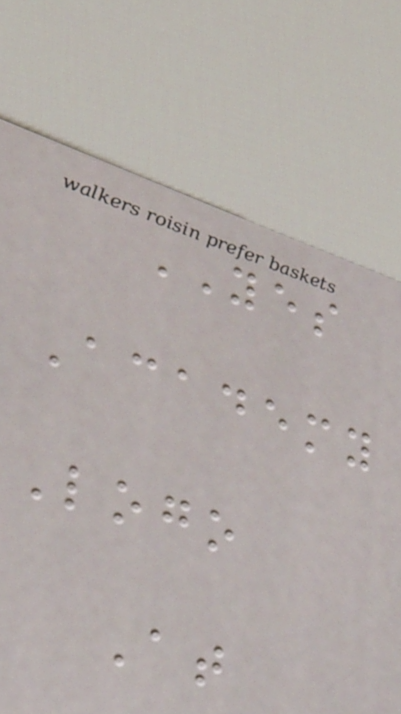YES
Academy
Logo
At
